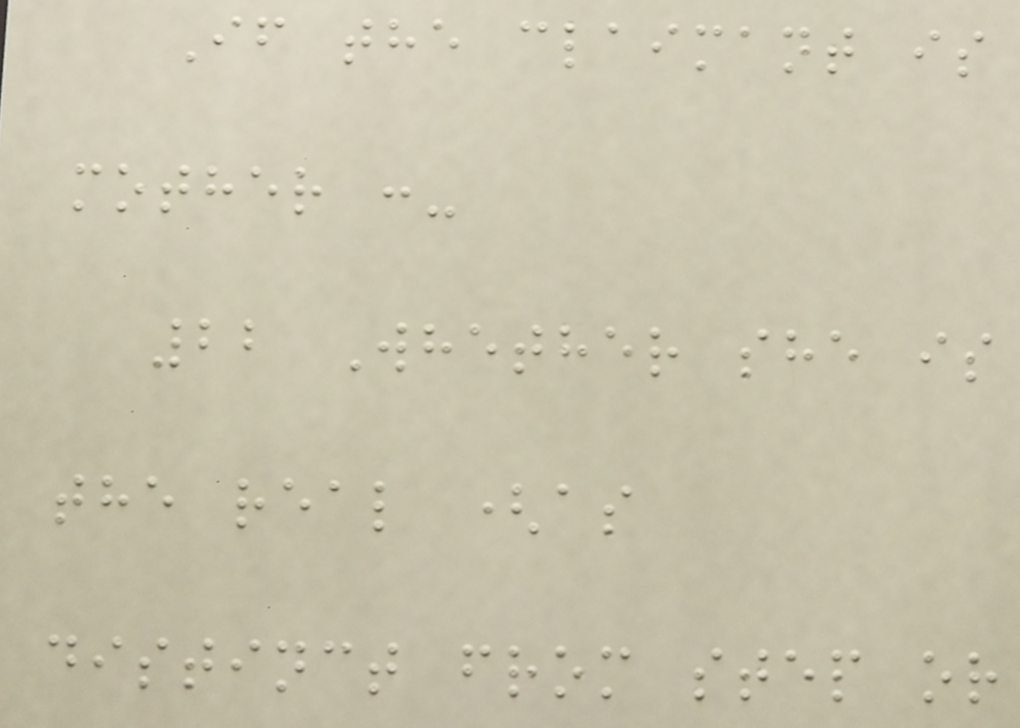If the claimant is
mother :-
22 Whether she is
the real (as
distinct from step or
